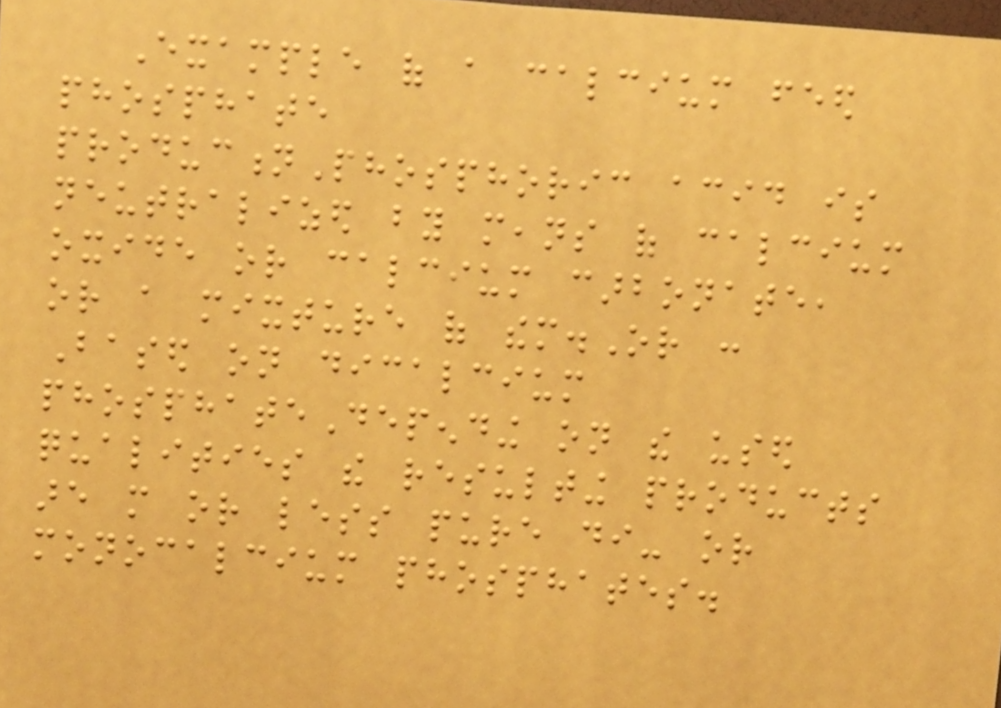Example of a calcium feed
phosphate
productionPhosphoric acid is
neutralized by means of calcium
oxide or calcium carbonate,
or a mixture of them.Or :
Based on dicalcium
phosphateDepending on the used
qualities the resulting products
are more or less pure di- or
monocalcium phosphates.
